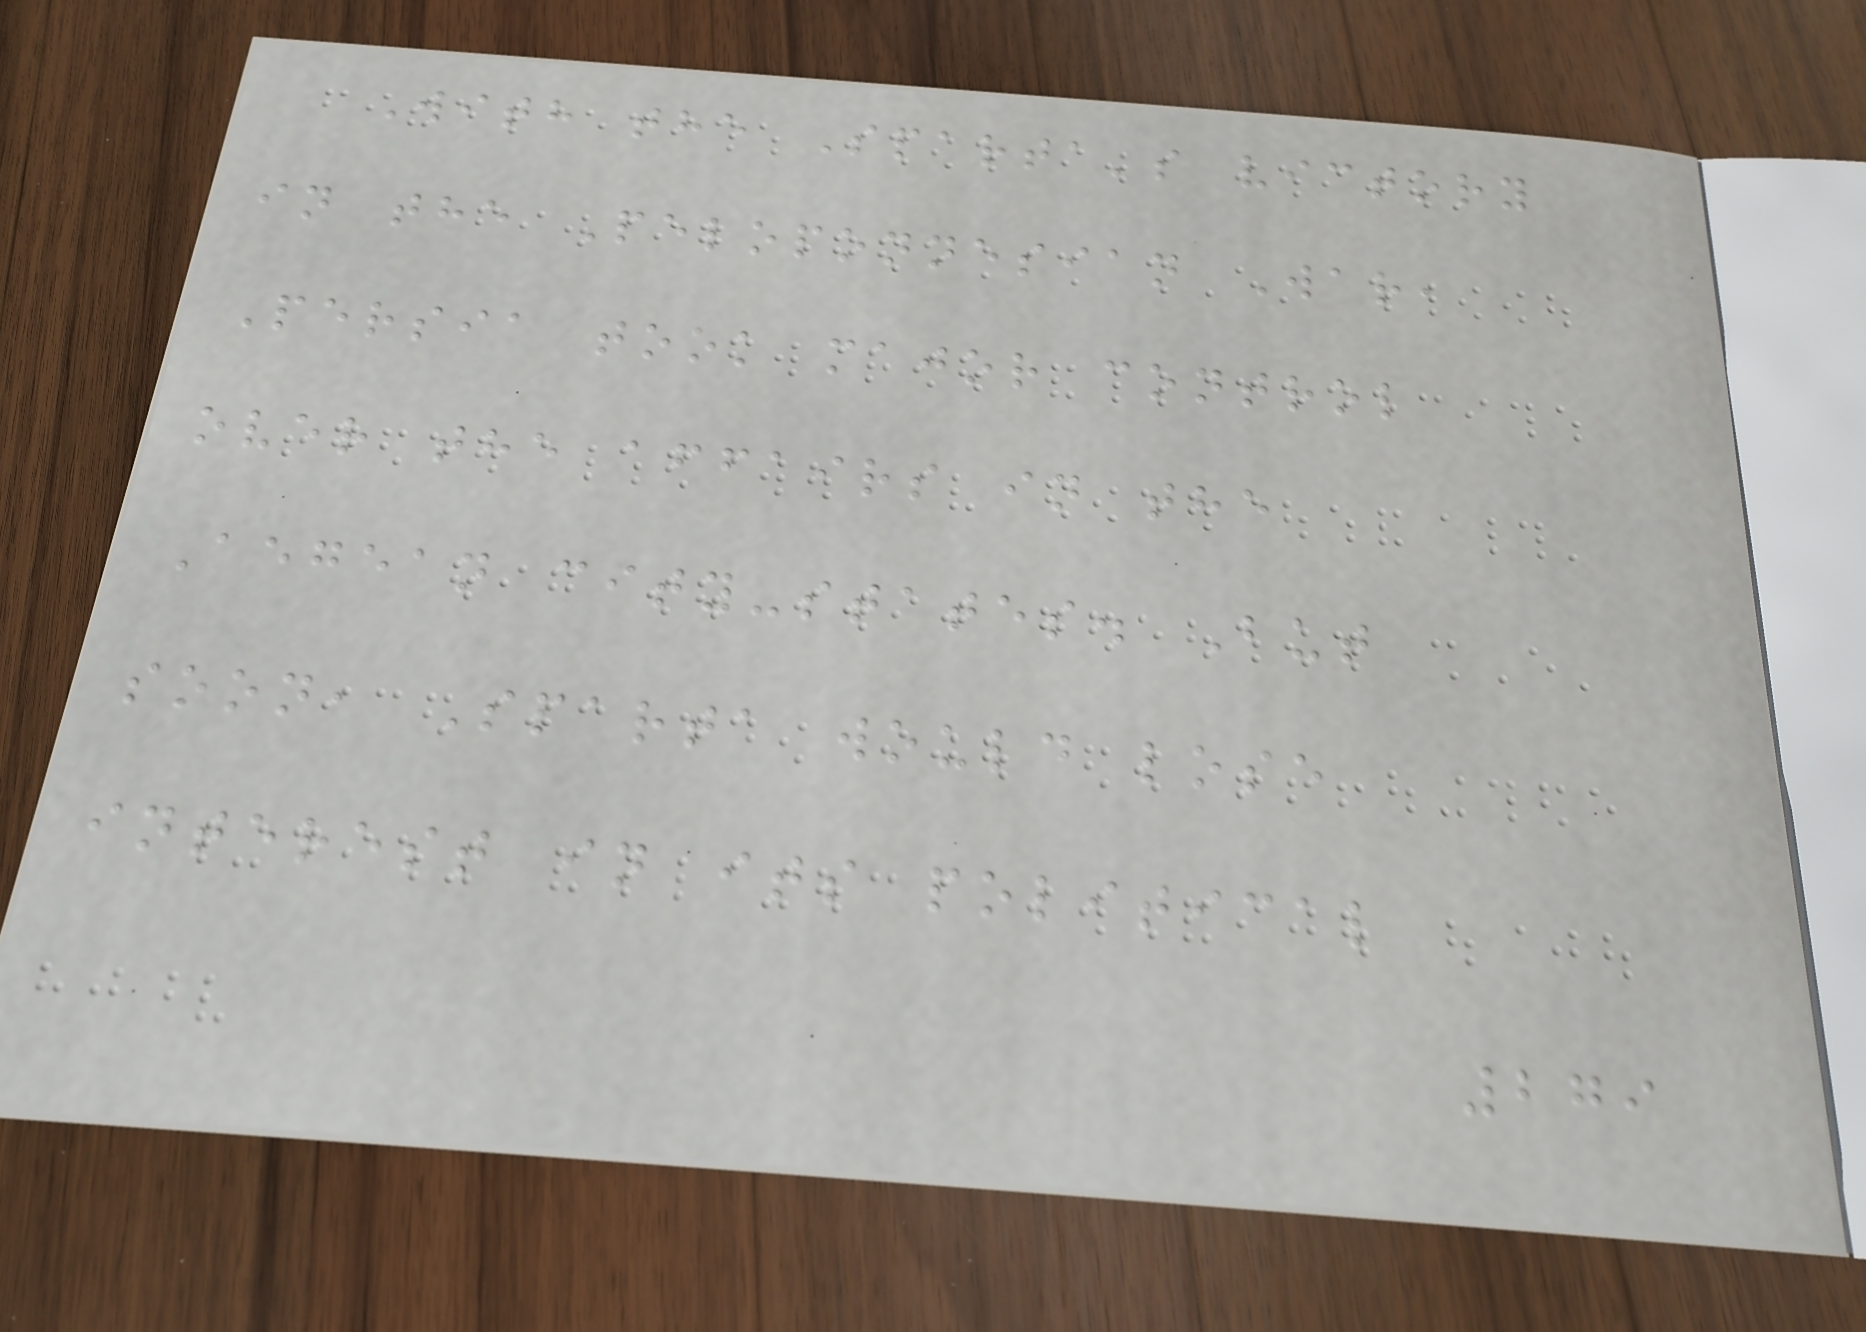With the Sparta's victory
in the Peloponnesian War,
Persia took major control
over the affairs in the
Aegean city-states. But
soon, Sparta would lose
interest in its political
279
